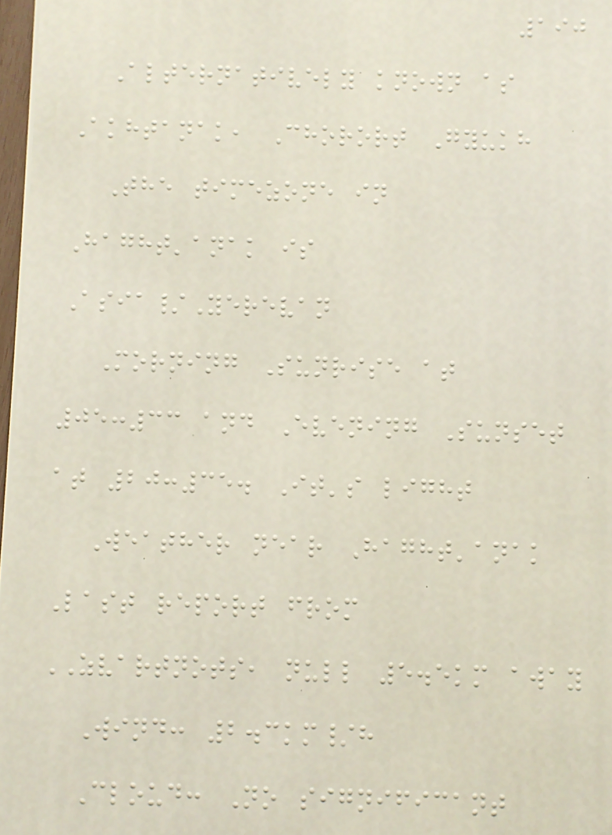190
Alternatively known as
Akhtanak, Chorort Gyukh
The timezone in
Haght'anak is
Asia/Yerevan
Morning Sunrise at
05:33 and Evening Sunset
at 20:35. It's light
Weather near Haght'anak
Last report from
ZVARTNOTS, null 5.5km away
Wind: 2.3km/h
Cloud: No significant
